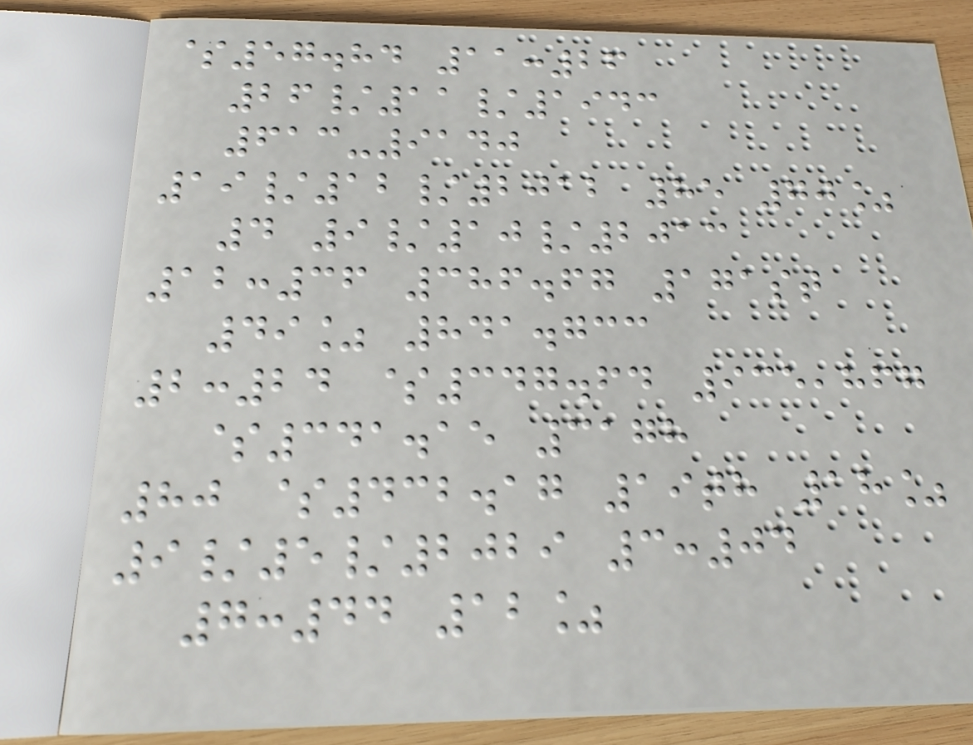$57.84 11:26
26/11/1943
613-9140
19/12/2012 85 70%
4 9/10/2013
12:36 386.67 171st
49% 841.733
2:24 $347.64 935,867
$341.15 3178
80 $432.17 19th 18%
9/5/2029 3:04
7:44 12%
